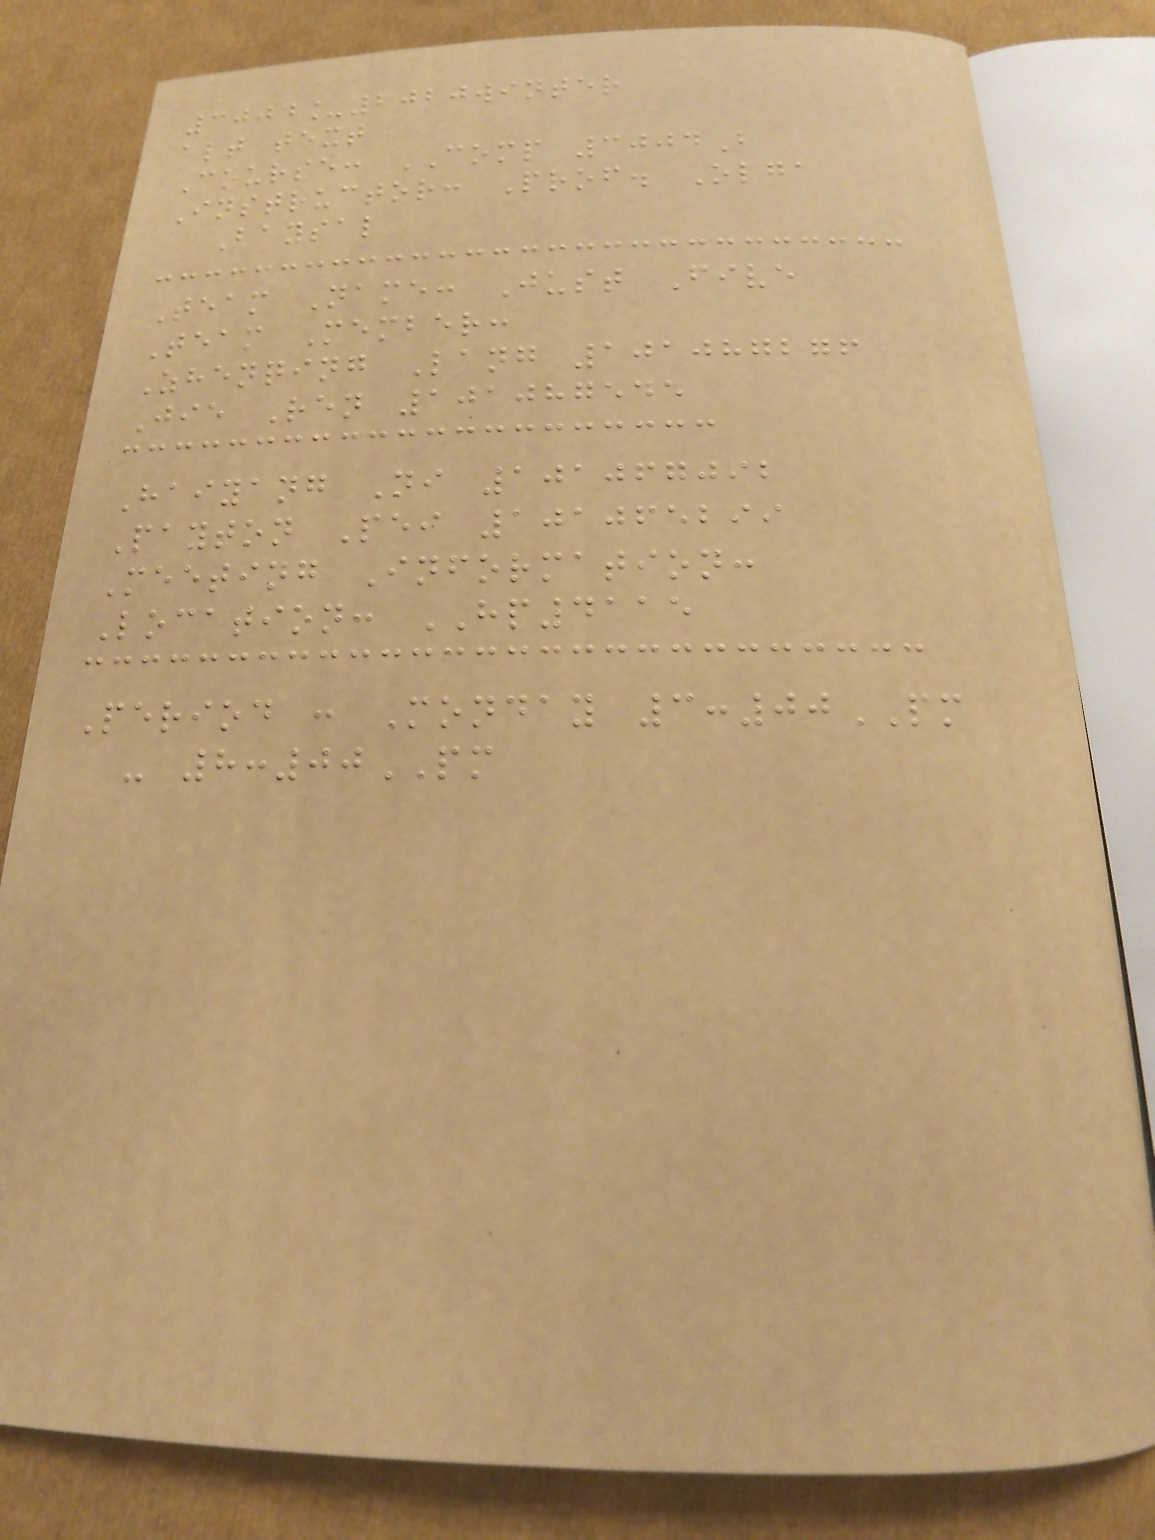3004_2020winter
alt text
Course: COMP 3004B
Instructor: Prof. Olga
Baysal
Team Name: Just Five
Team Member:
Zhenqing Lang 101087276
Jie Ren 101087545
Haiyang Ni 101067092
Payton Pei 101065299
Meeting Information:
Location: HP4115
Period : Monday 3:00PM
- 8:00PM
